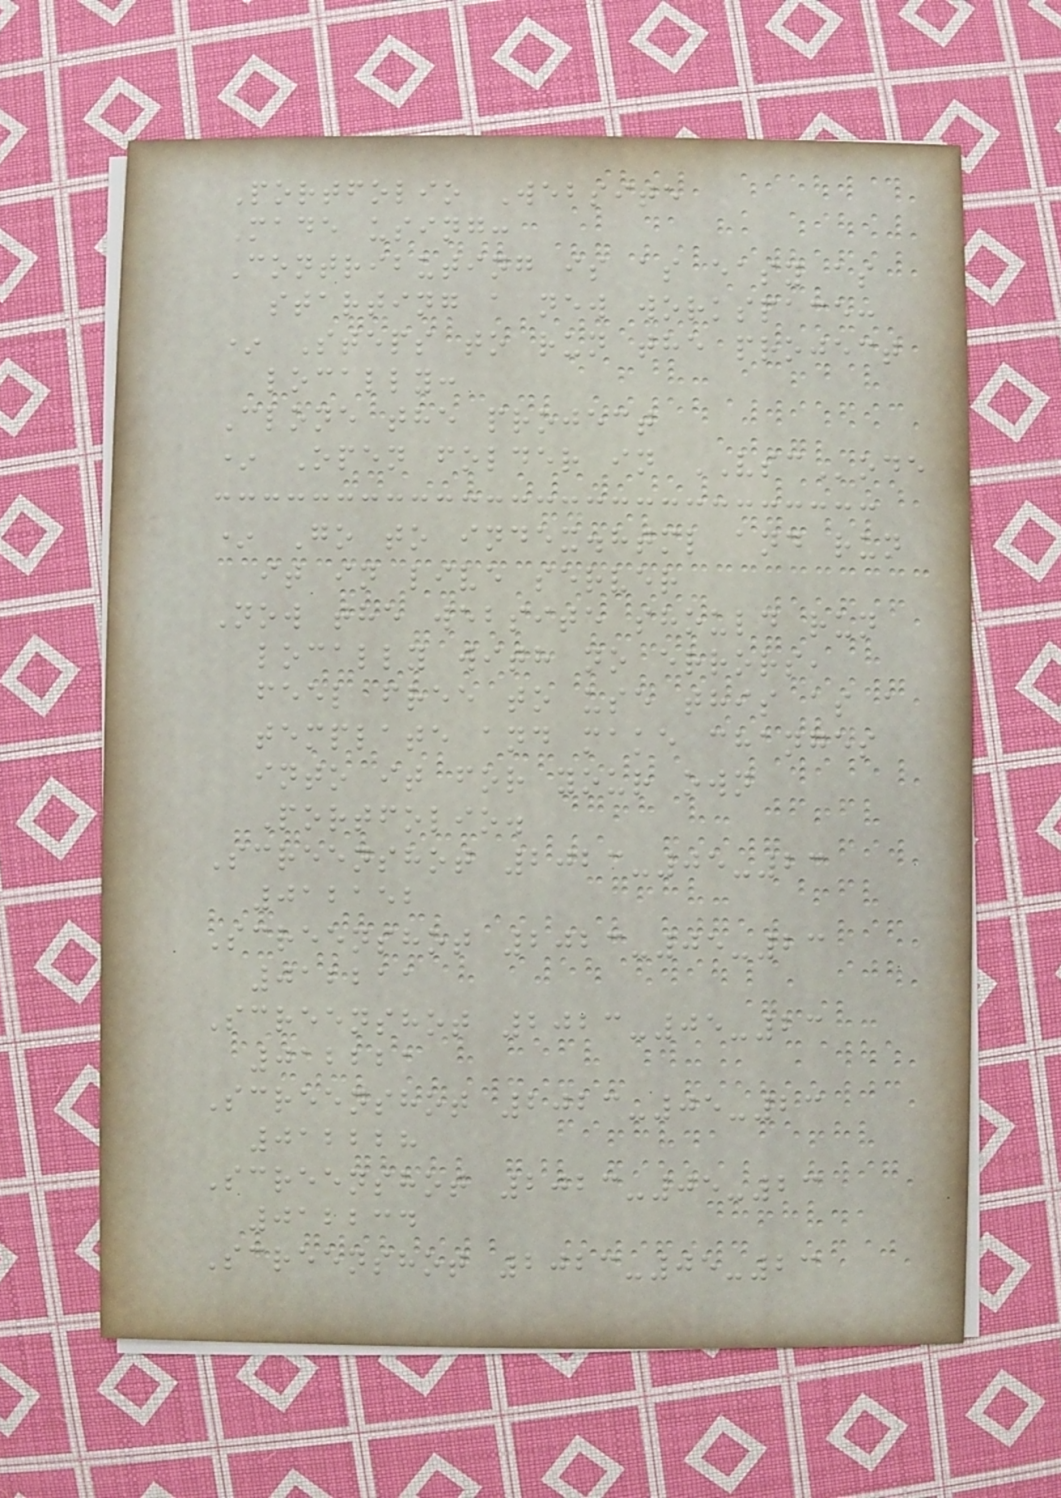Portfolio Website
Made using:
Contributing is as easy as
starting a new workspace:
* Steps to run the project
locally:
Clone the project
* Open folder in VSCode
* Go to index.html and run
it in live server
Now the website should run
locally with no errors,
feel free to use this as a
template and make changes
into it for your own
Portfolio.
Screenshot 2023-05-23
012152
Screenshot 2023-05-23
012211
Screenshot 2023-05-23
012221
Screenshot 2023-05-23
012228
Screenshot 2023-05-23
012234
Screenshot 2023-05-23
